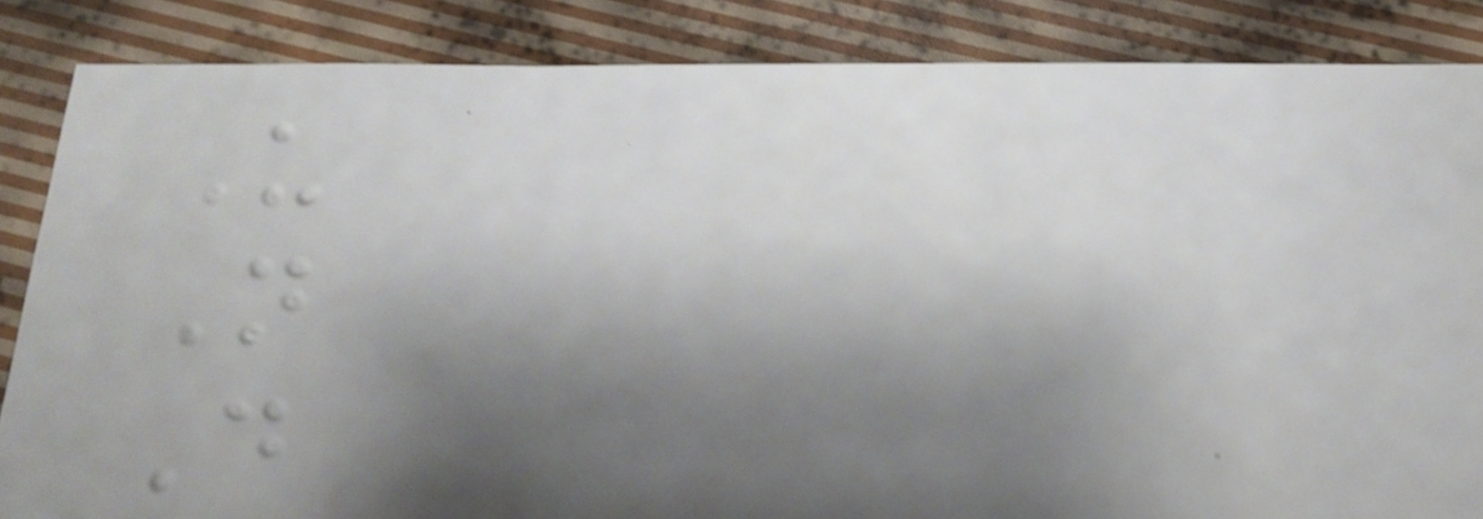U
N
D
